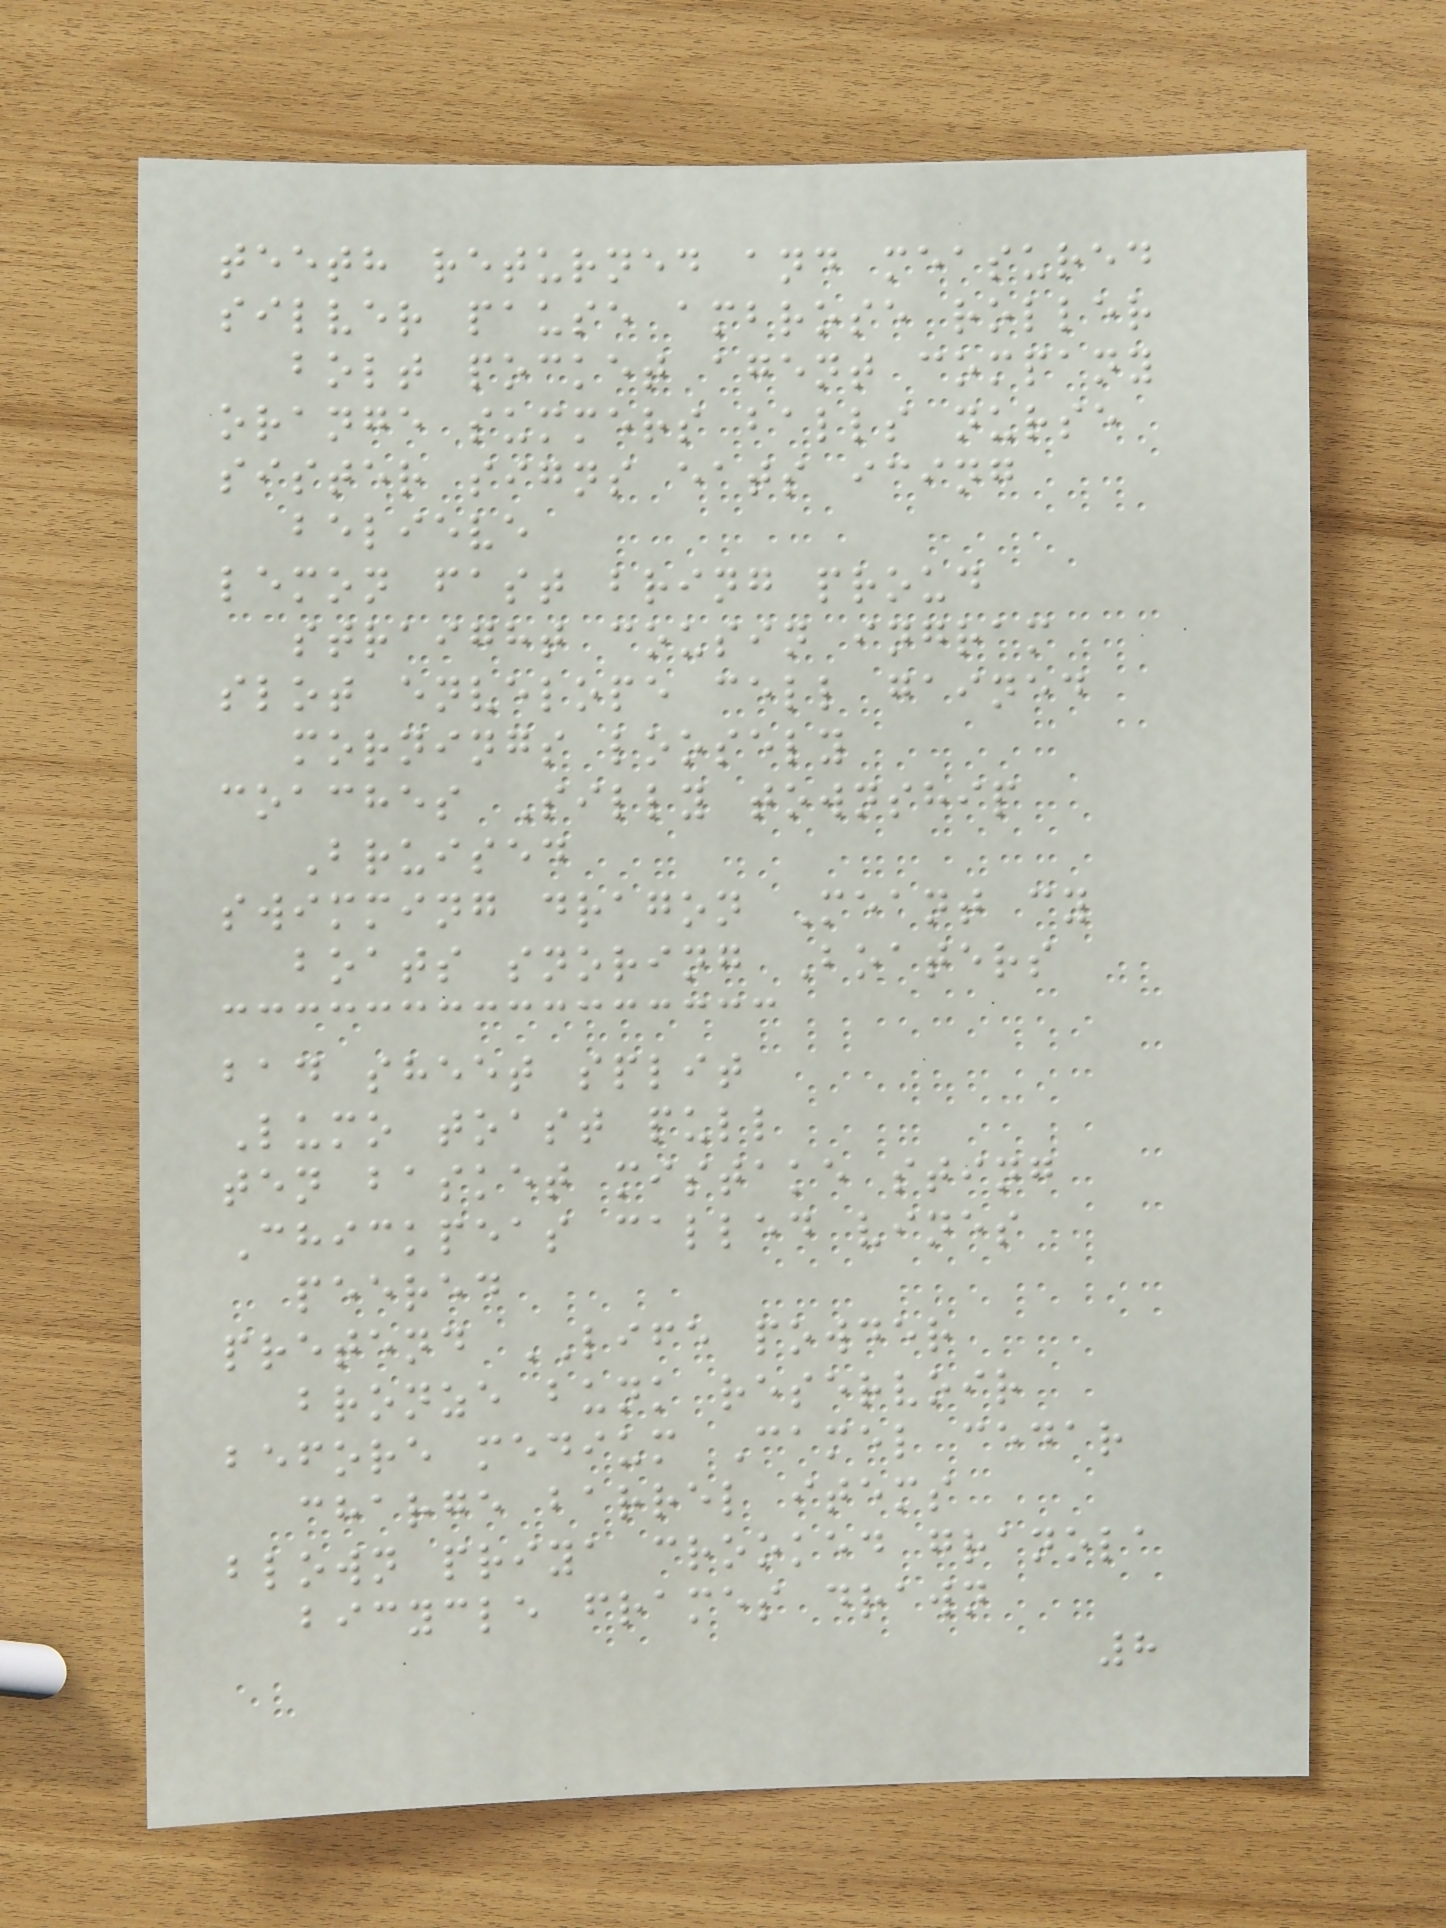teeth returned and measured
silver pause ambrose roller
bolt pocket agent company
orange summers balls nurse
sister signs eats icing
believe
lemon fast bring proud
straight cousin ingram
slot envelope cell gained
mornings loosely
coaches Silly township
Bruised
swimming dragon Meant cy
boats snoring Boaters
bad sheet split
Lumo toast pull
ten basket mistake sting
Chickpeas called vines
peered
pretend LIFE powder
bronze bunk reservoir
before medium Camel cedar
charge barrel items
blown priya crooked granola
bicycle frames drawn
8
